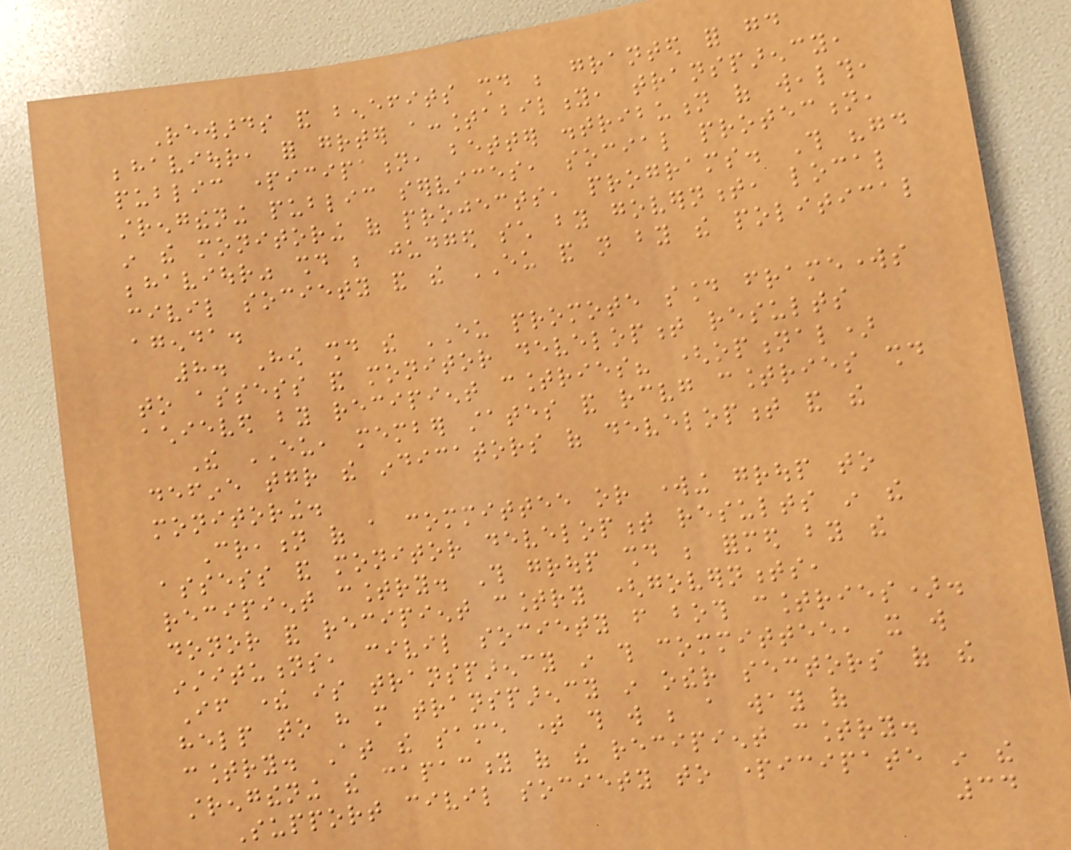Rewards and benefits should be granted for good
behaviour, for greater accountability, transparency,
public participation, better distribution of wealth,
strengthening public services, social protection,
in the monitoring of projects, programs. This "good
behaviour" should be judged such by government, local
civil society and the EU and not by the political
agenda.
8. How should the EU promote sound frameworks
to assess and monitor development results
achieved by recipient countries? (optional)
The EU, member states and receiving countries should
define together the indicators of development and the
monitoring.
Creation of a committee or working group to
assess and monitor development results in the
recipient country. This group should be formed by the
donor and recipient country (governments,
institutions, civil society from both countries).
If there is transparency in this committee, it will
help to have more transparency in other sectors of the
country. At the same time this will be a way of
strengthening the capacity of the recipient country.
Support civil society to participate in the
34
